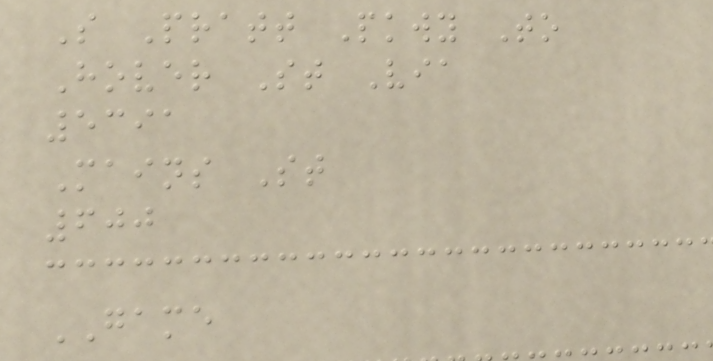S Pratt Pkwy To
Hover St Via
5391
Mains St
600
GAME
